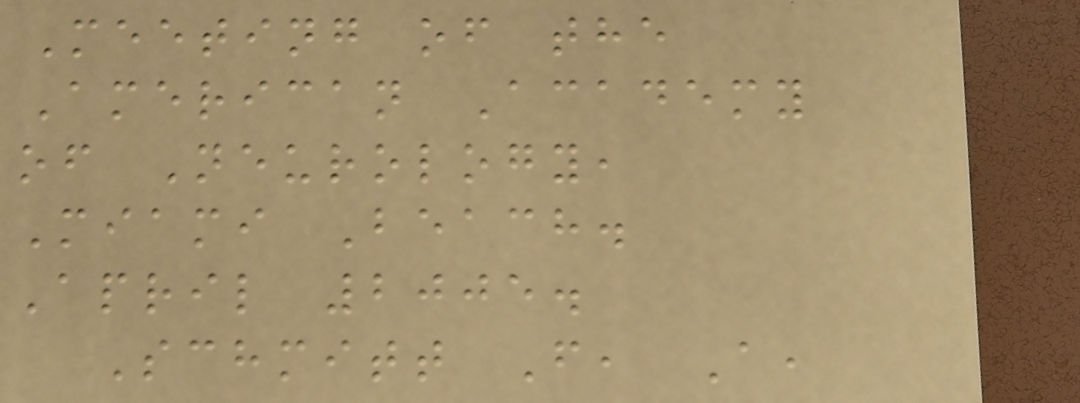Meeting of the
American Academy
of Neurology,
Miami Beach.
April 2005.
Schmitt F, A,
